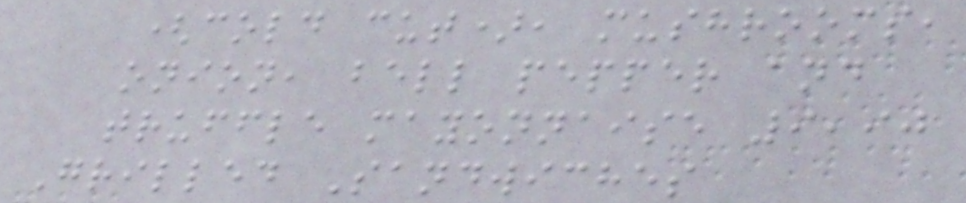(cold cut), mushrooms,
onion, bell pepper and
truffle mayonnaise 9,90
Grilled Sandwiches
